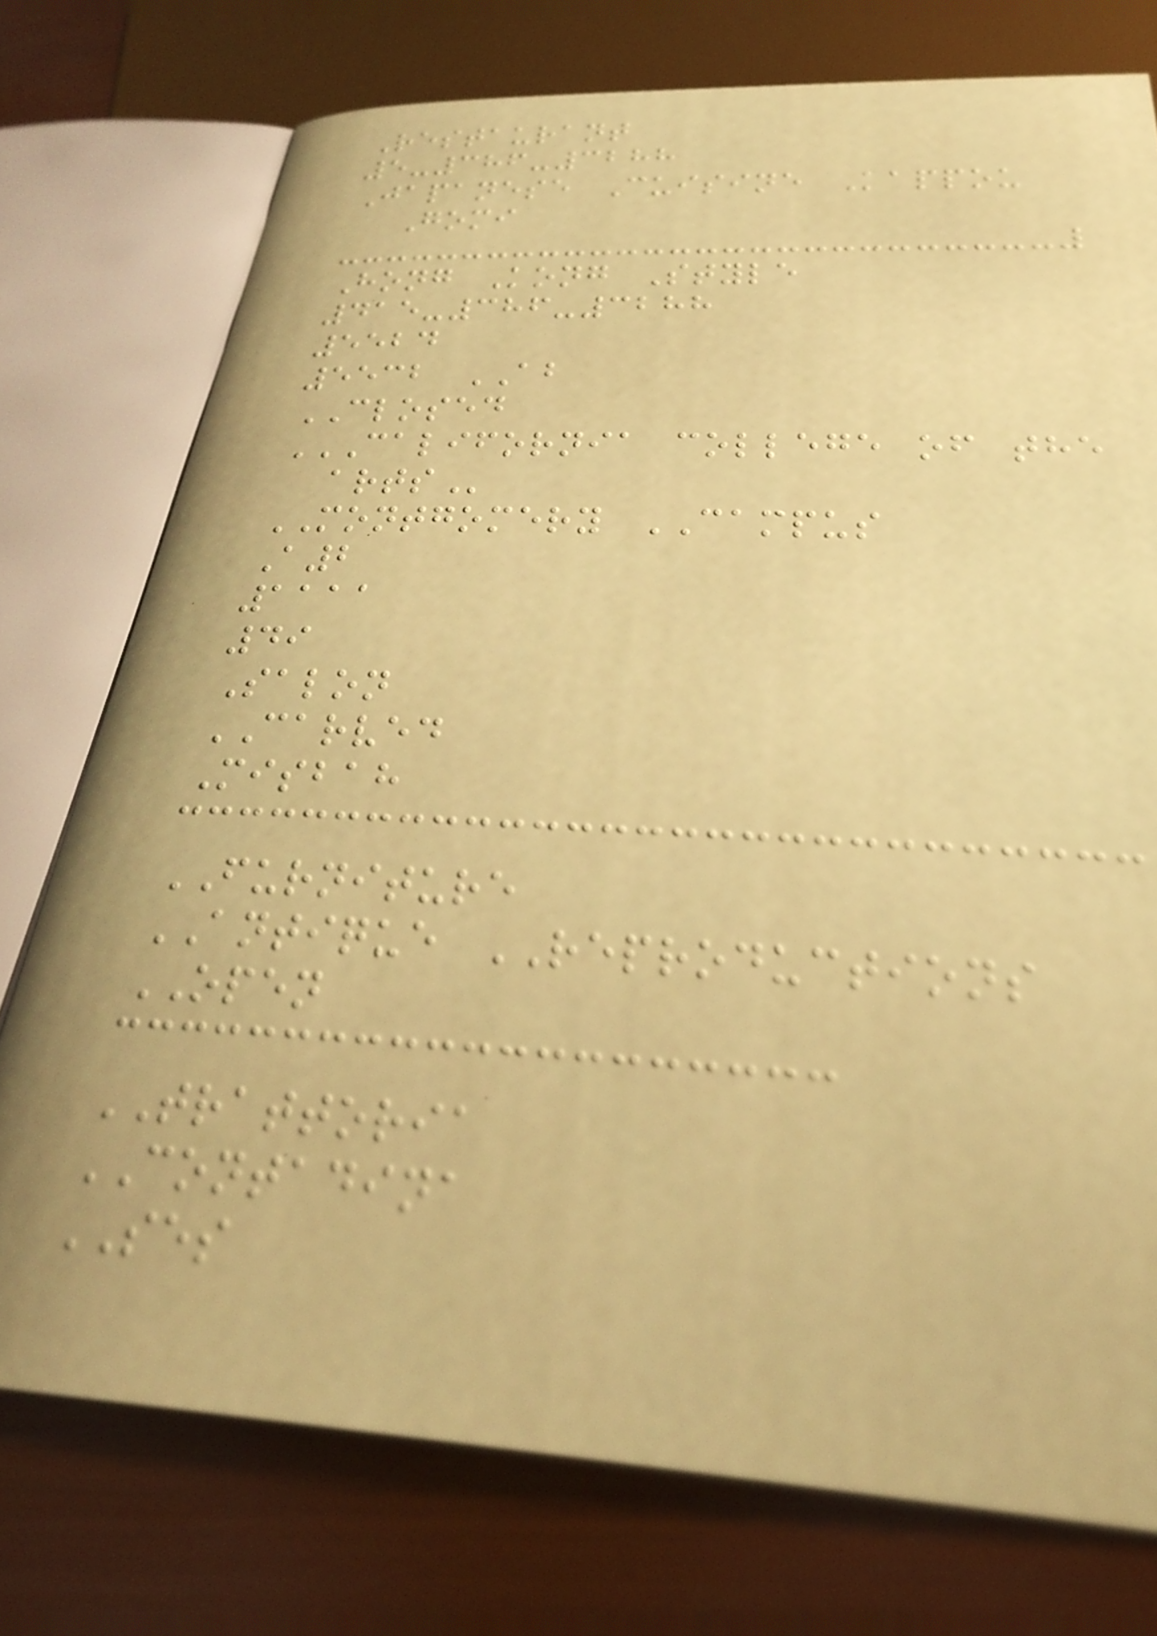Restaurant
5-386-3288
Japanese Cuisine Kappou
Gomi
Hong Kong Style
415-386-3288
5524
5532 AB
CLOSED
CALIFORNIA COLLEGE OF THE
ARTS
MONTGOMERY CAMPUS
A2
1111
49
Salon
CARVED
Misbah
FURNITURE
ANTIQUE REPRODUCTIONS
OPEN
TRATTORIA
CONTADINA
SES
